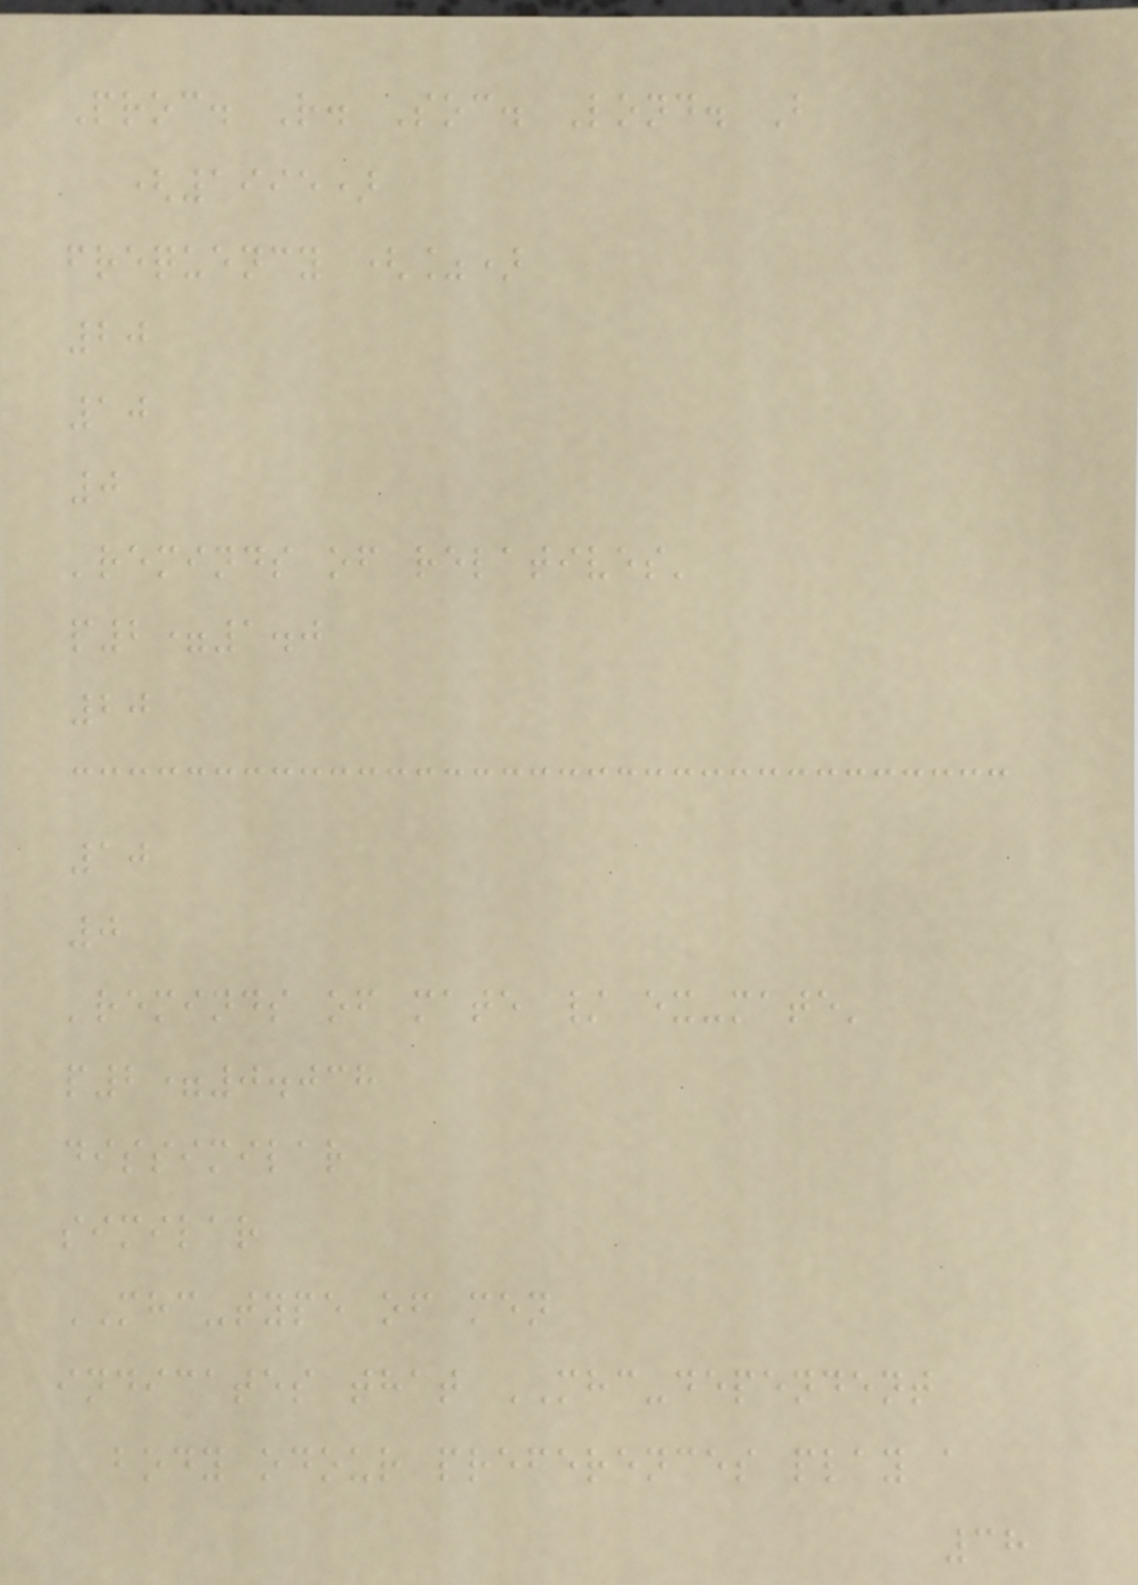Proc. R. Soc. Lond. B
(1995)
frequency (%)
20
10
0
'reminds of relatives'
p2=1.0
20
10
0
'reminds of mate / ex-mate'
p2=0.038
dissimilar
similar
MHC-type of men
indicates that MHC-dependent
body odour preferences play a
38
